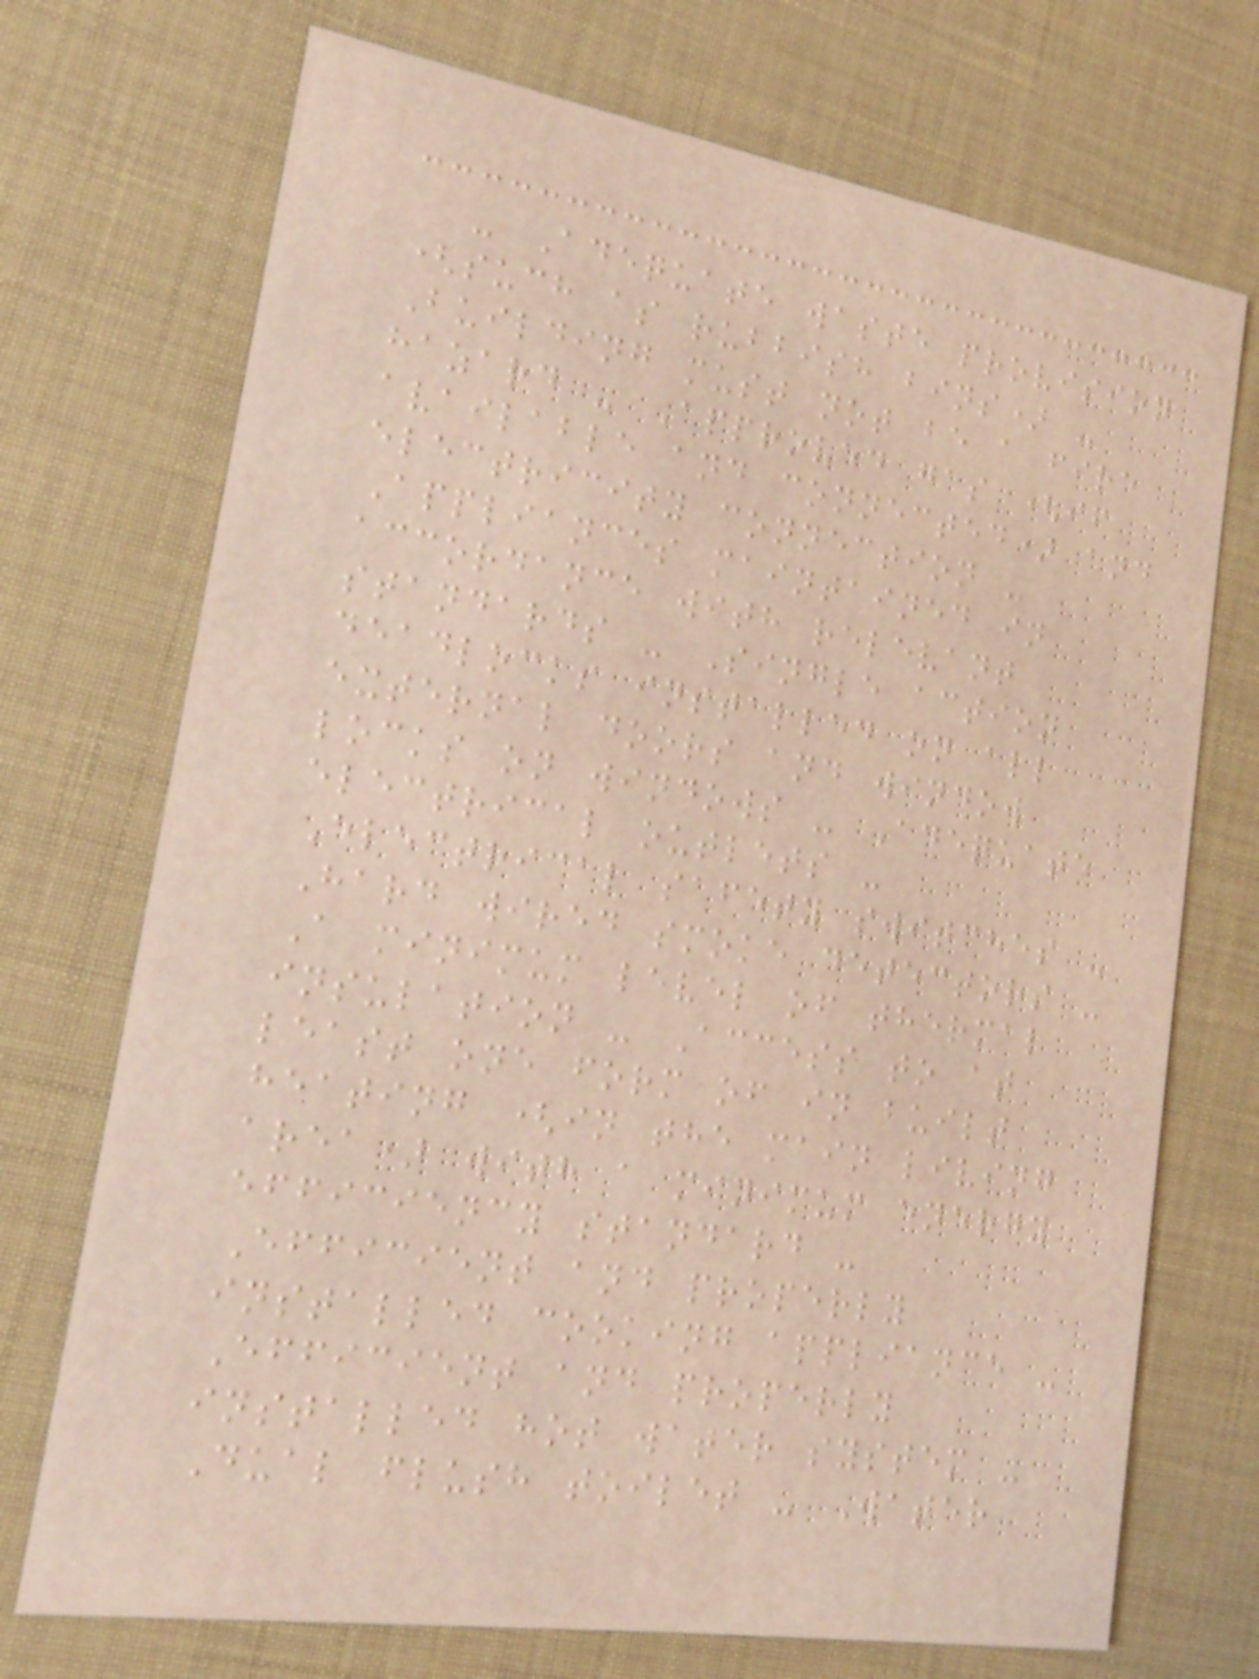- Adequate waste provision
(such as rubbish bins) -
Building must not be a fire
hazard - Approved gas (if
available and connected) and
electricity connection -
Appliances maintained in
accordance with relevant
standards - Single action
deadlocks installed on all
external doors and window
locks on windows - Adequate
electrical outlets -
Electrical safety switches -
Hard wired smoke detectors -
A minimum level of thermal
insulation - Access to at
least one form of in built
heating (in the main living
area) with a minimum energy
efficiency standard -
Efficient and properly
installed cooking appliance -
Efficient and properly
installed hot water system -
Dual flush toilet - Water
